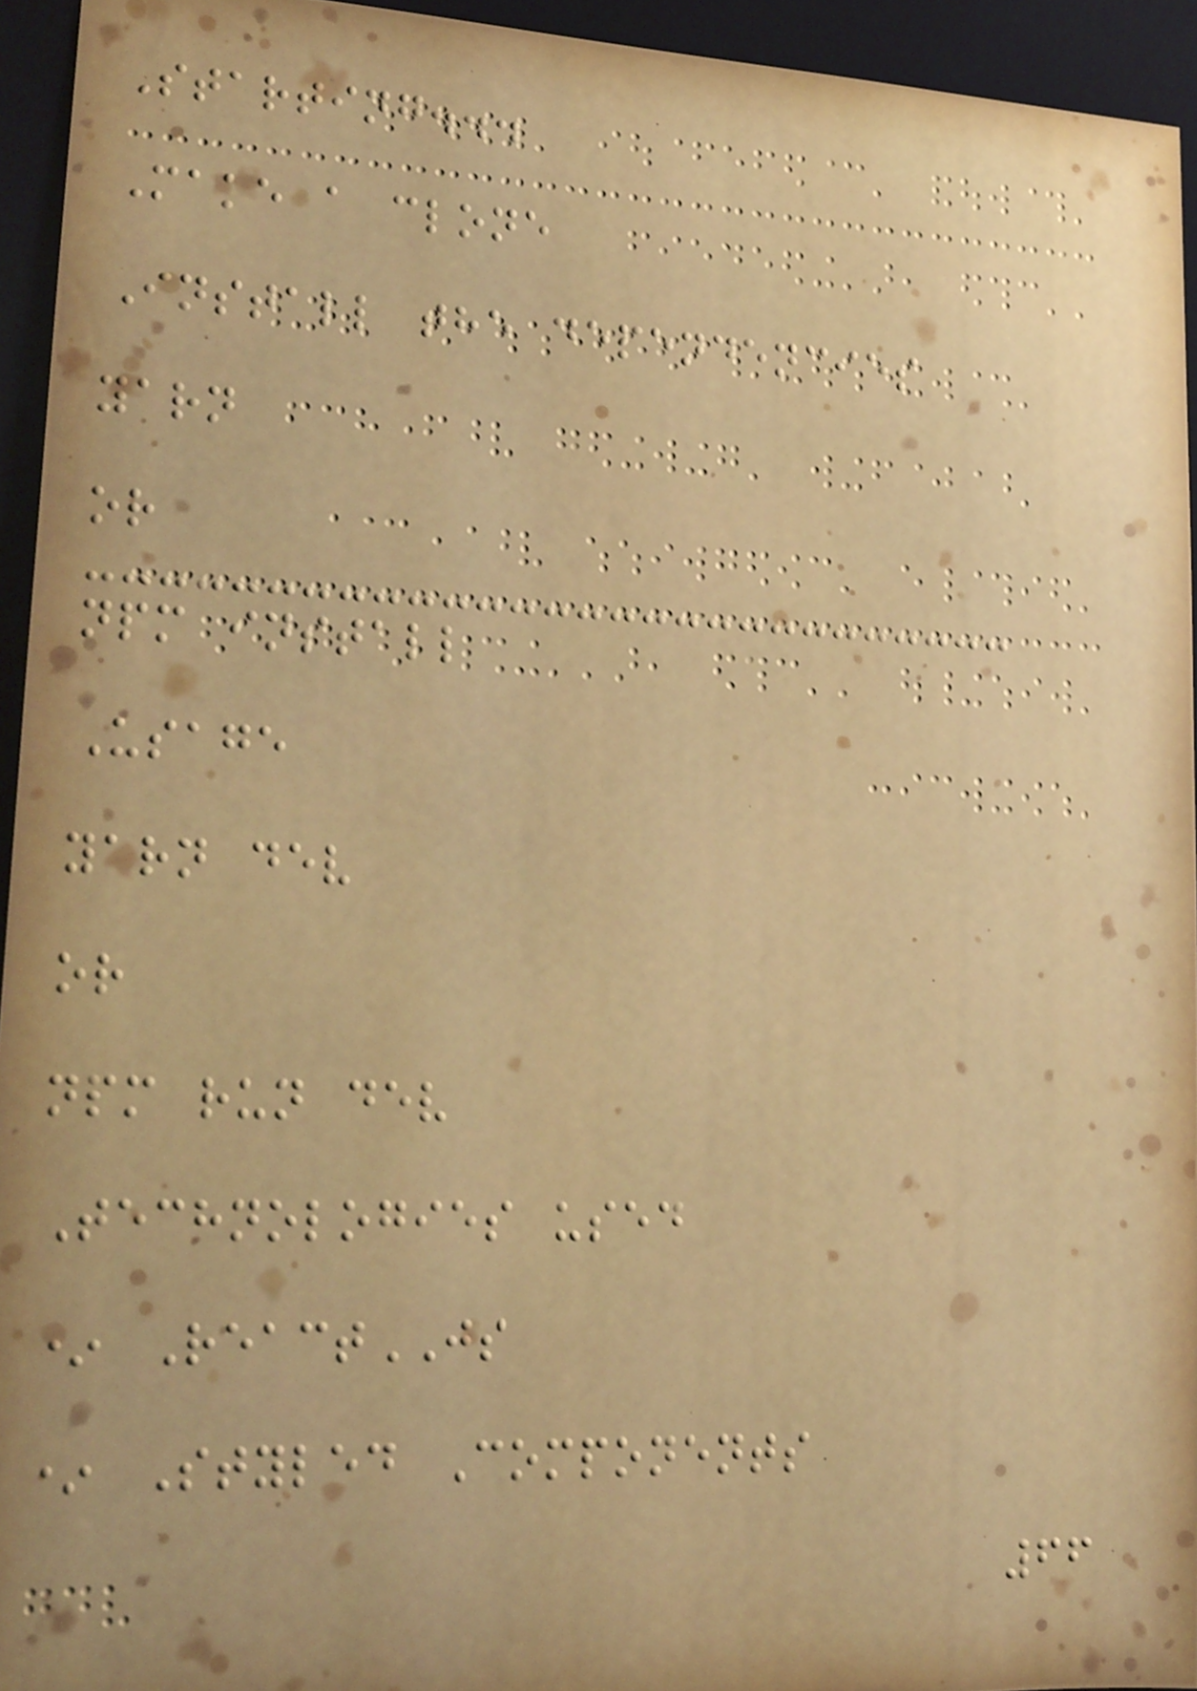Starting...
Make a clone
Install the dependencies
yarn
or
npm install
Usage
yarn dev
or
npm run dev
Technologies used
* ReactJS
* Styled Components
66
